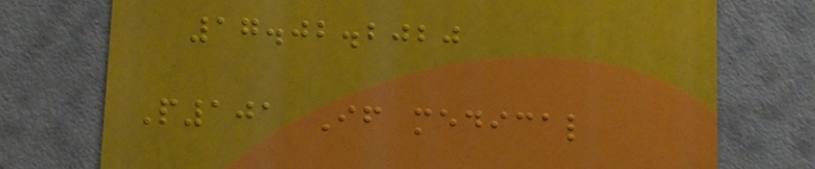17.02.2020
P101 If medical
